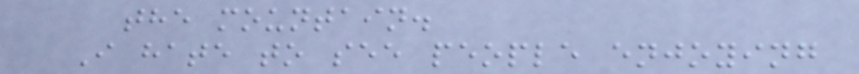the mountain.
I hate to see people enjoying
